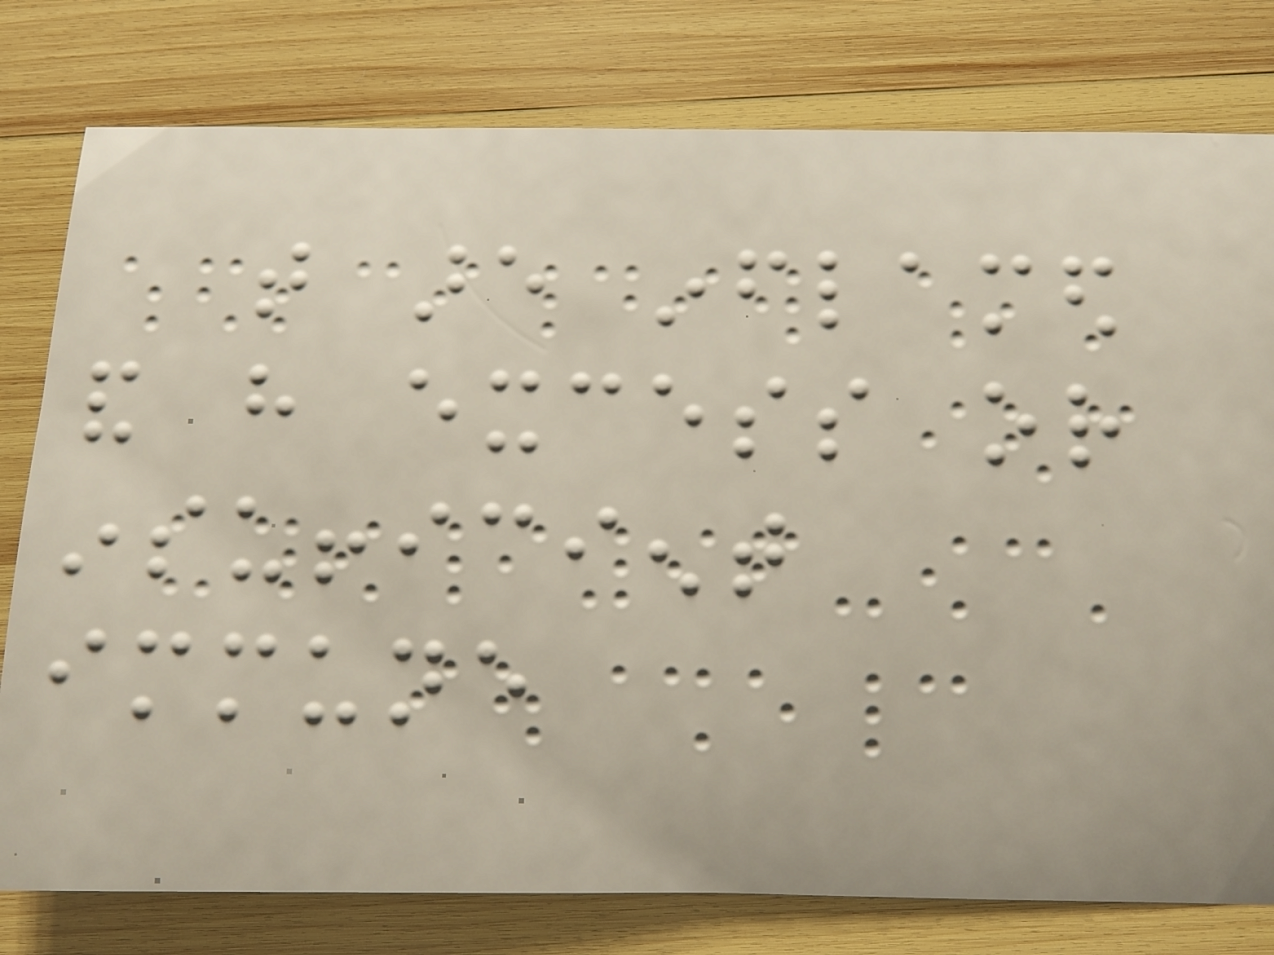that are inflamed
and have excess or
insufficient
immune
